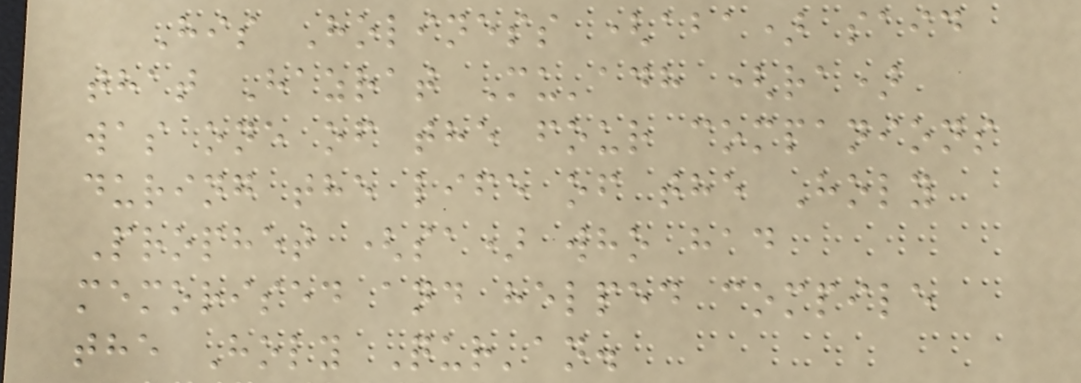His Holiness (aba) said
that Hazrat Mu'adh (ra)
was one of the four companions
during the life of the Holy
Prophet (sa) who had
memorised and helped compile
the Holy Qur'an.
